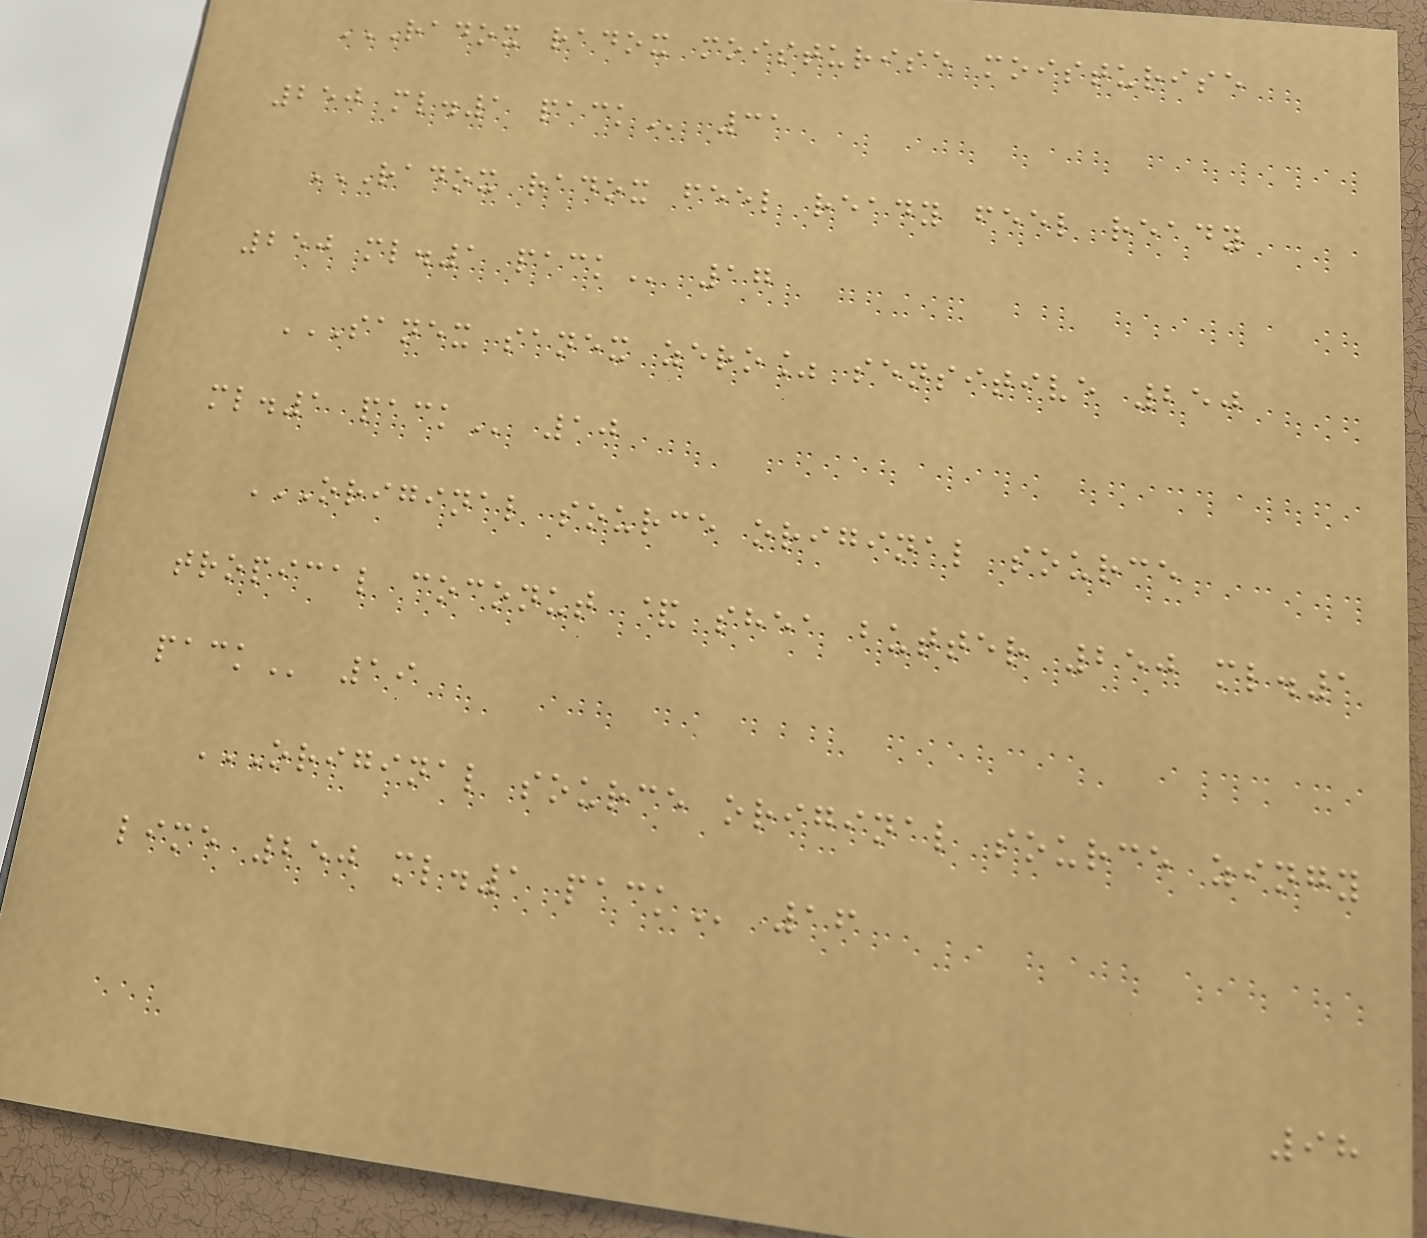RADOX RADOX MOISTURISE MOISTURISE
250 ML.1 PACK 31
RADOX RADOX FEEL READY FEEL READY
250 ML.1 PACK 17
SANEX SANEX ZERO% SENSITIVE 250
ML.1 PACK 10
ORIGINAL SOURCE ORIGINAL SOURCE
TROPICAL COCONUT & SHEA BUTTER 250 ML.1
PACK 19
ORIGINAL SOURCE ORIGINAL SOURCE ZINGY
LIME 250 ML.1 PACK 16
98
